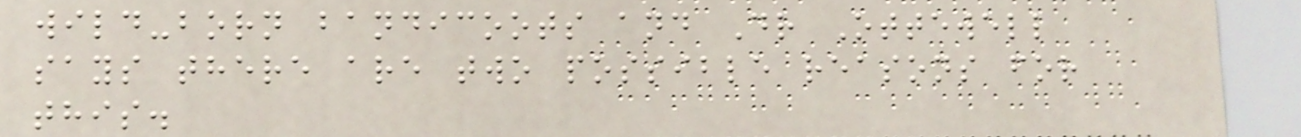wild-born bandicoots and Dr Ottewell
says there are two possible reasons for
this.
